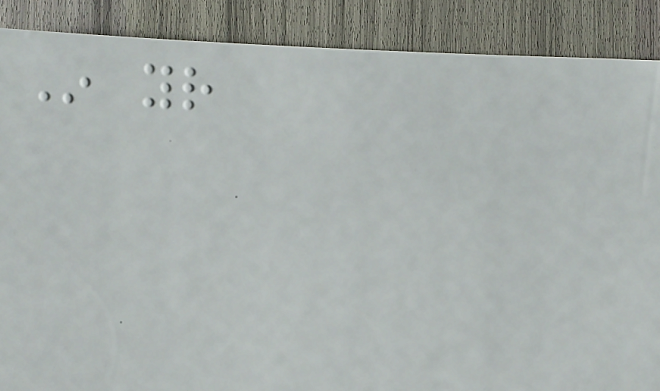In your
